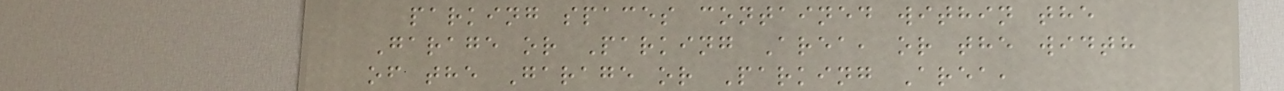parking spaces contained within the
Garage or Parking Area, or the width
of the Garage or Parking Area,
